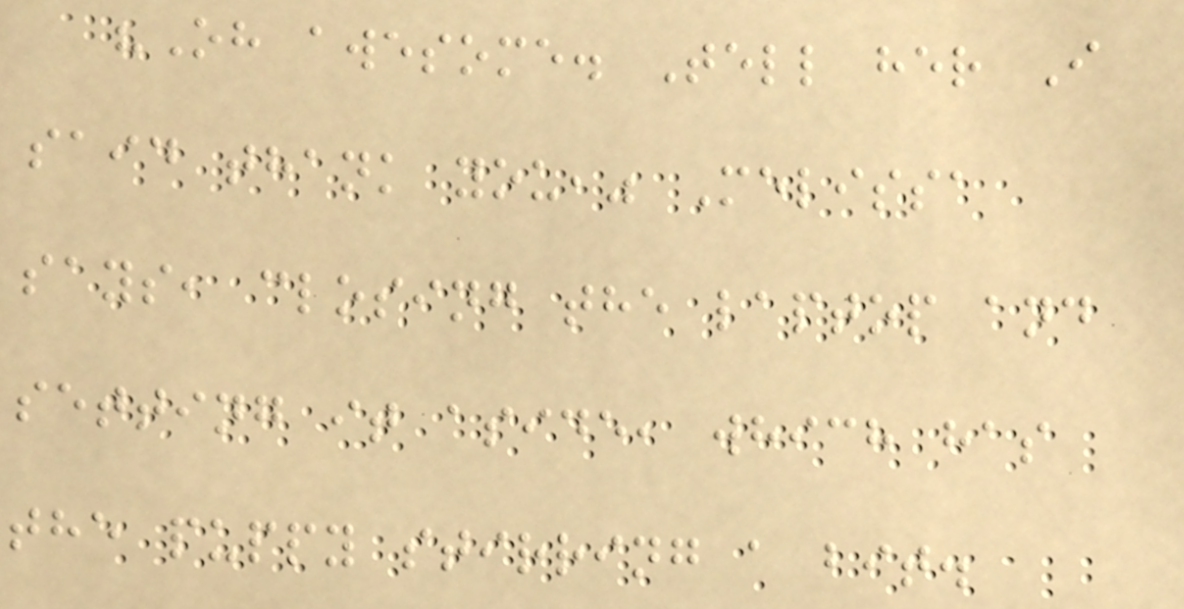"Oh awesome. Tell her I
said thank you," Melissa
says, closing the laptop and
setting it aside, which has
the puppy stirring a bit.
